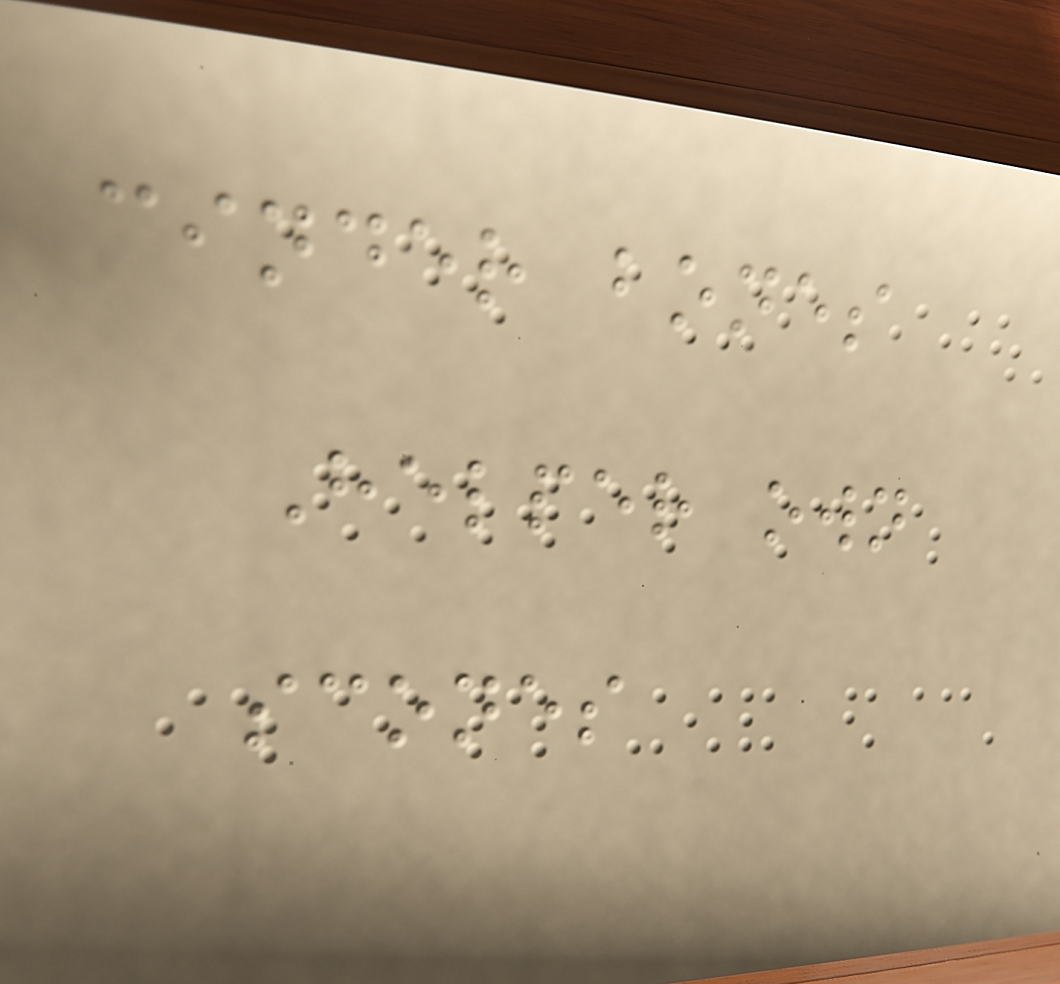cinder bones
Helper own
scones
